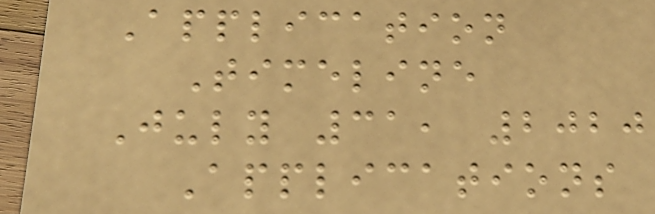Application
Timeline
July 31, 2020
Applications
